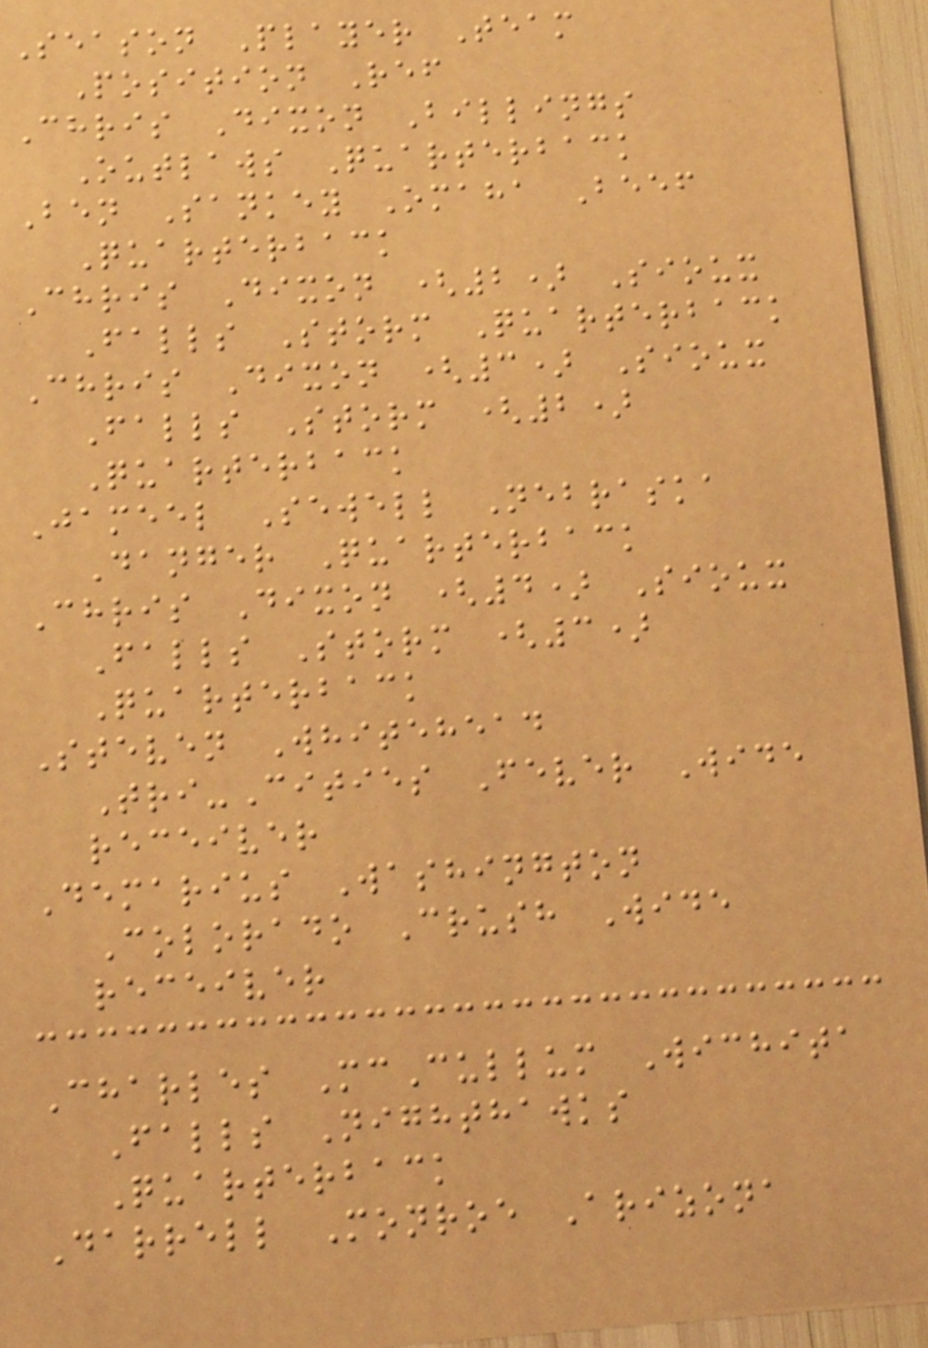Season Player Team
Position Ref
Chris Dixon Billings
Outlaws Quarterback
Ben Sankey Omaha Beef
Quarterback
Chris Dixon (2) Sioux
Falls Storm Quarterback
Chris Dixon (3) Sioux
Falls Storm (2)
Quarterback
Jameel Sewell Nebraska
Danger Quarterback
Chris Dixon (4) Sioux
Falls Storm (3)
Quarterback
Steven Whitehead
Tri-Cities Fever Wide
receiver
Demarius Washington
Colorado Crush Wide
receiver
Charles McCullum Wichita
Falls Nighthawks
Quarterback
Darrell Monroe Arizona
